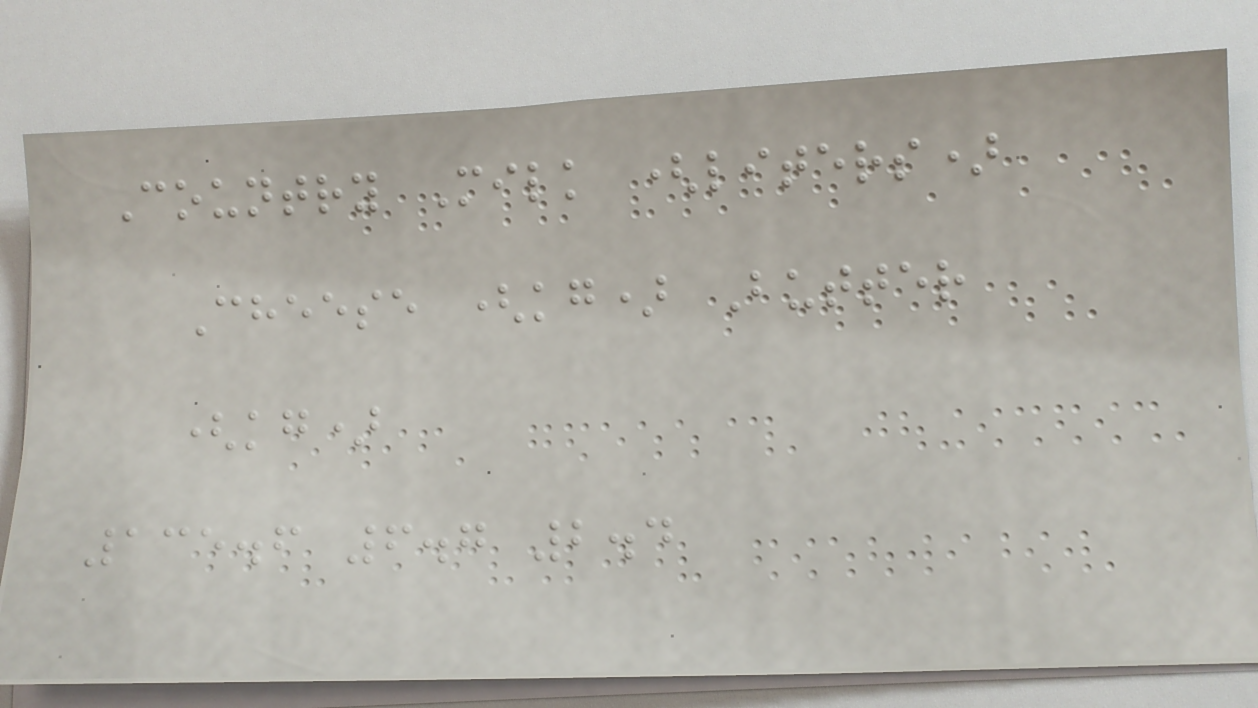Country Milk (liters)
Cheese (kg) Butter
(kg)
135.6 6.7 2.4
